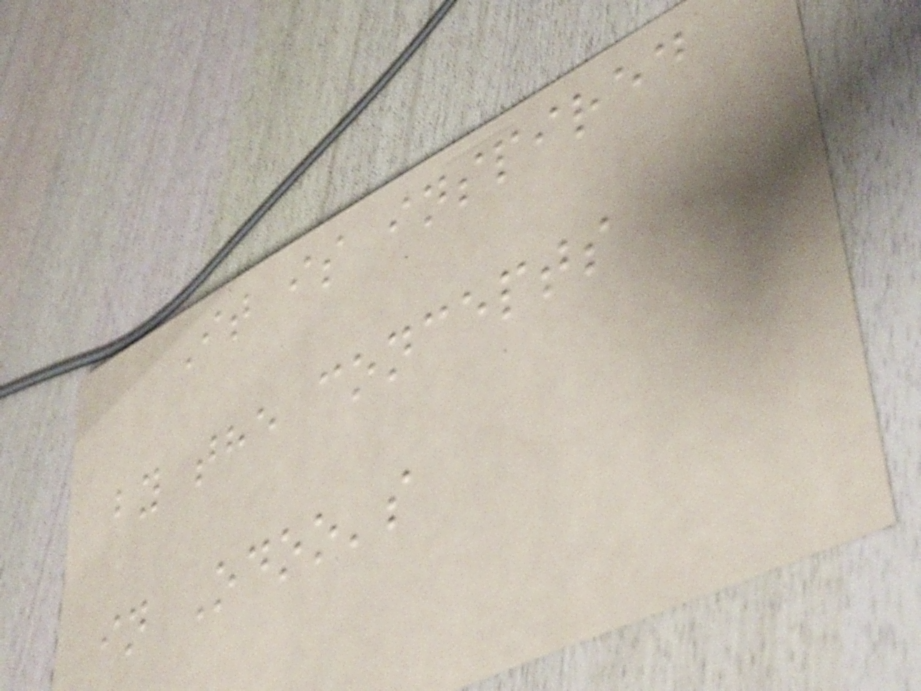It is inspired
by the concepts
in Odoo's
